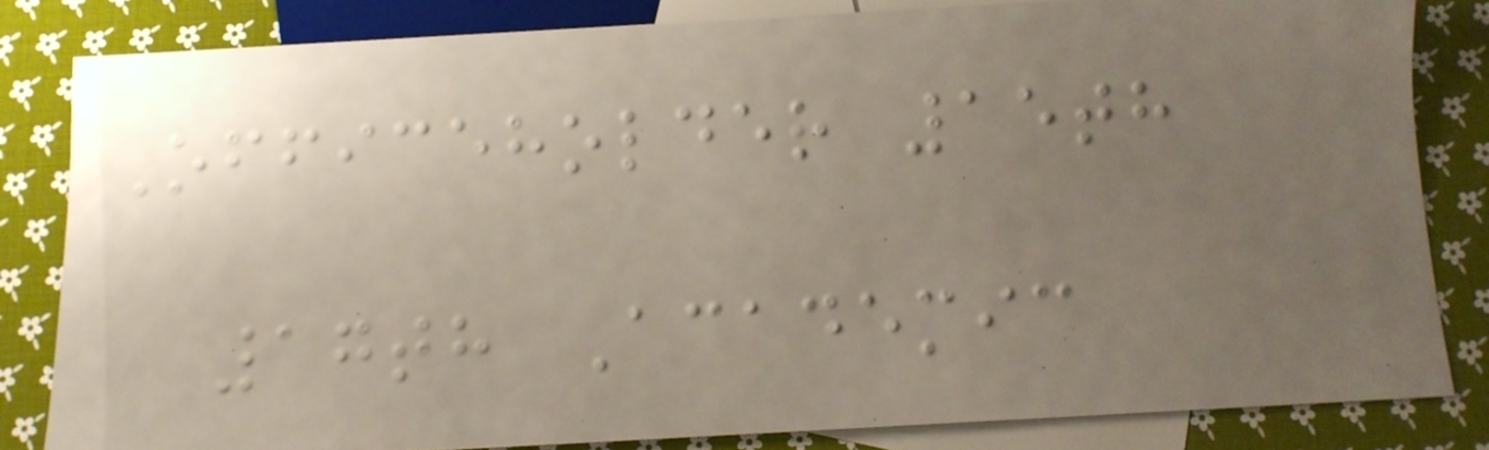Officeholder 15th
17th Academic
